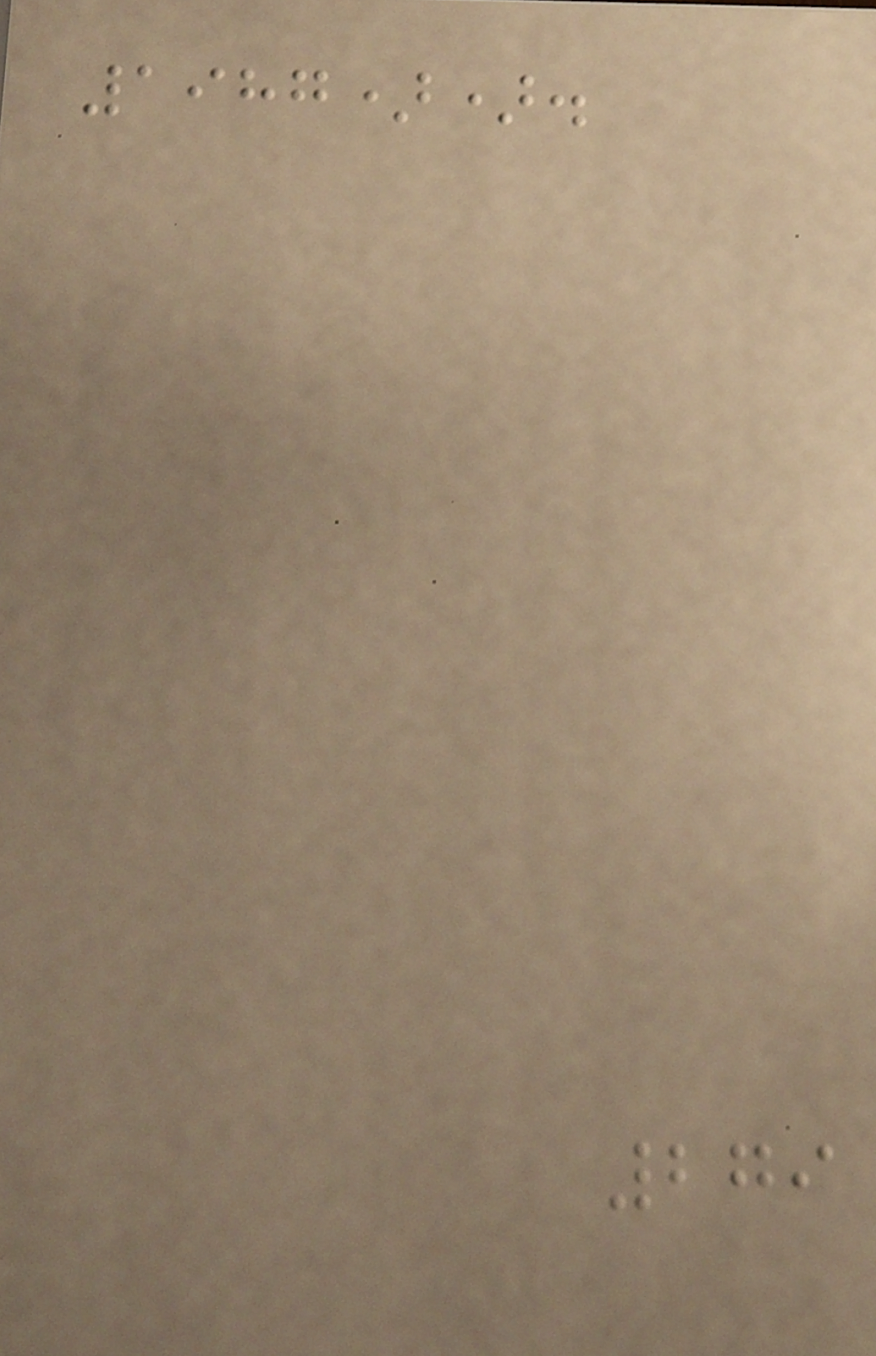1987)).
279
